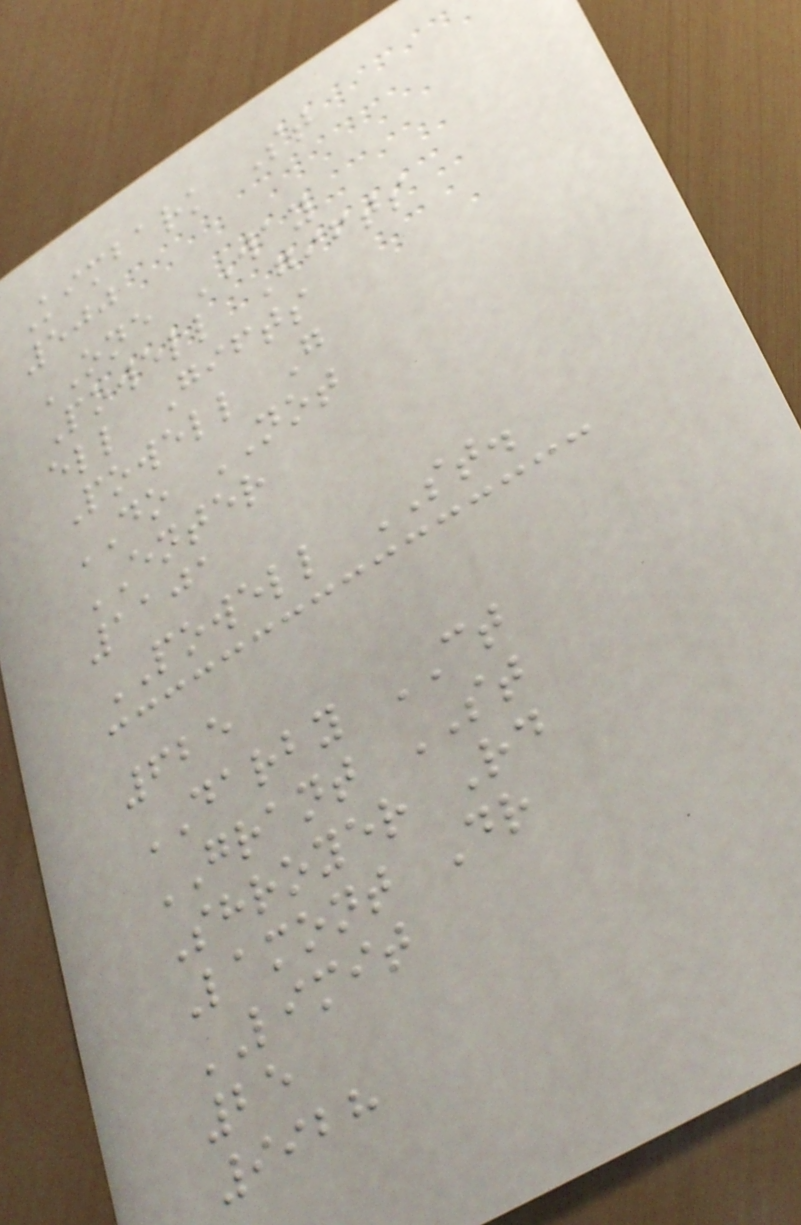Kimbark St
500
ONE WAY
Powell Gifts
ell Gifts
Powell G
DO NOT
ENTER
1101
POWELL ST.
625
DARBY CT
GRANT ST
Shroyer Rd
Lamont Dr
LIMIT
25
9928
